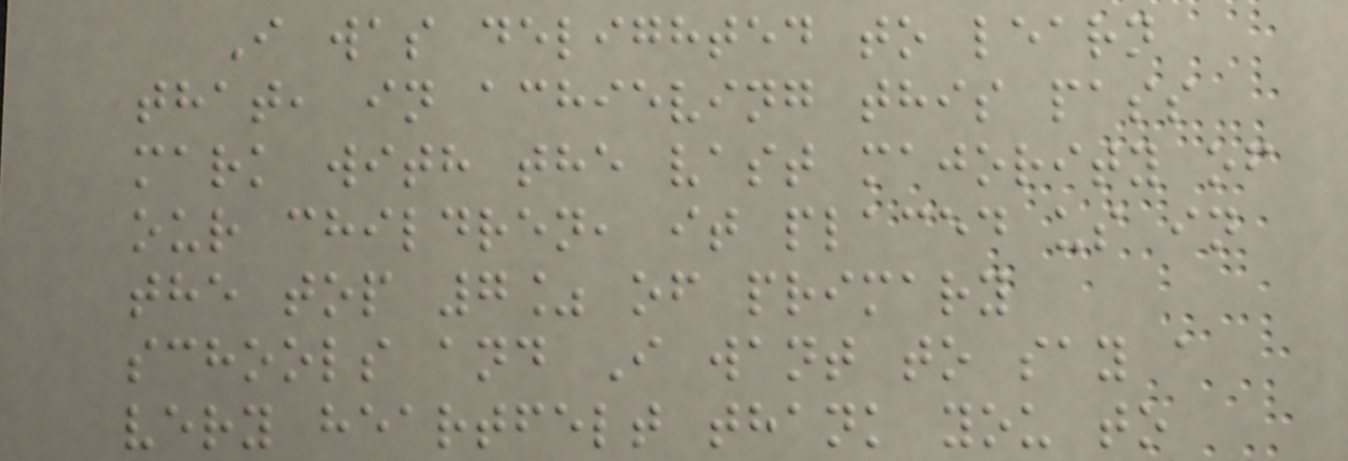I was delighted to learn
that, in achieving this pass
mark with the vast majority of
our children, it placed us in
the top 7% of primary
schools and I want to say a
very heartfelt thank you to
